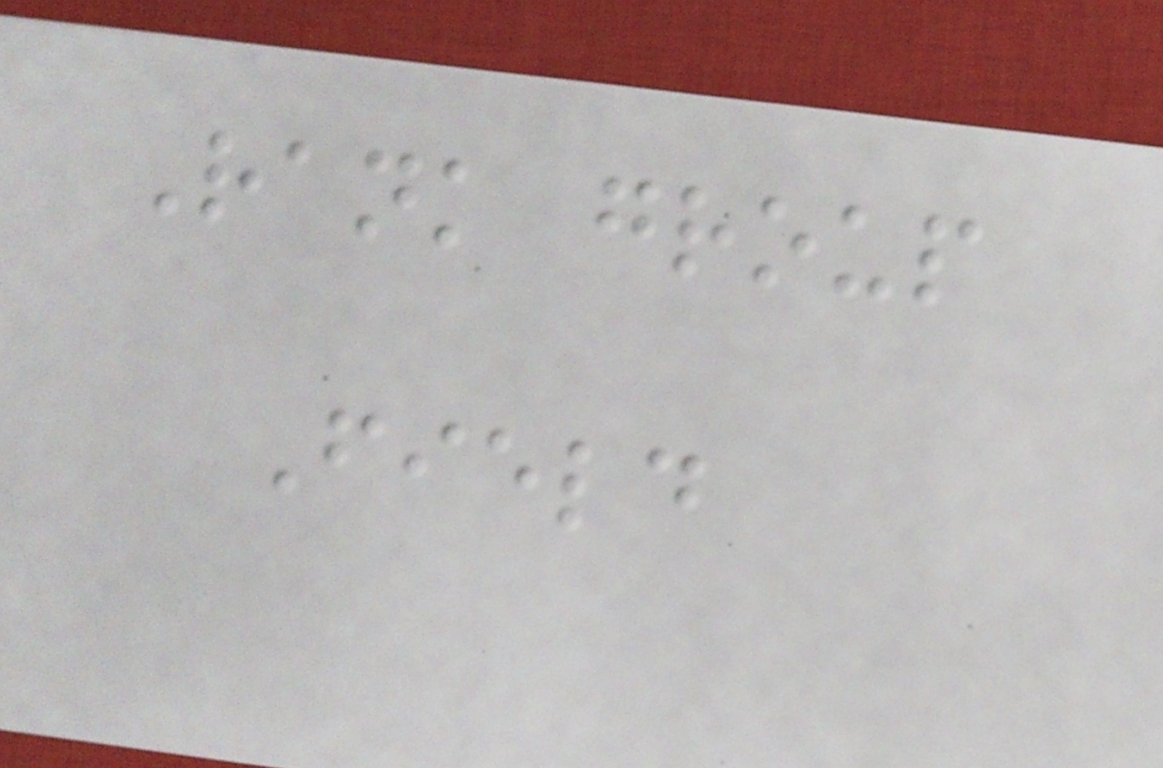Rank group
Field
